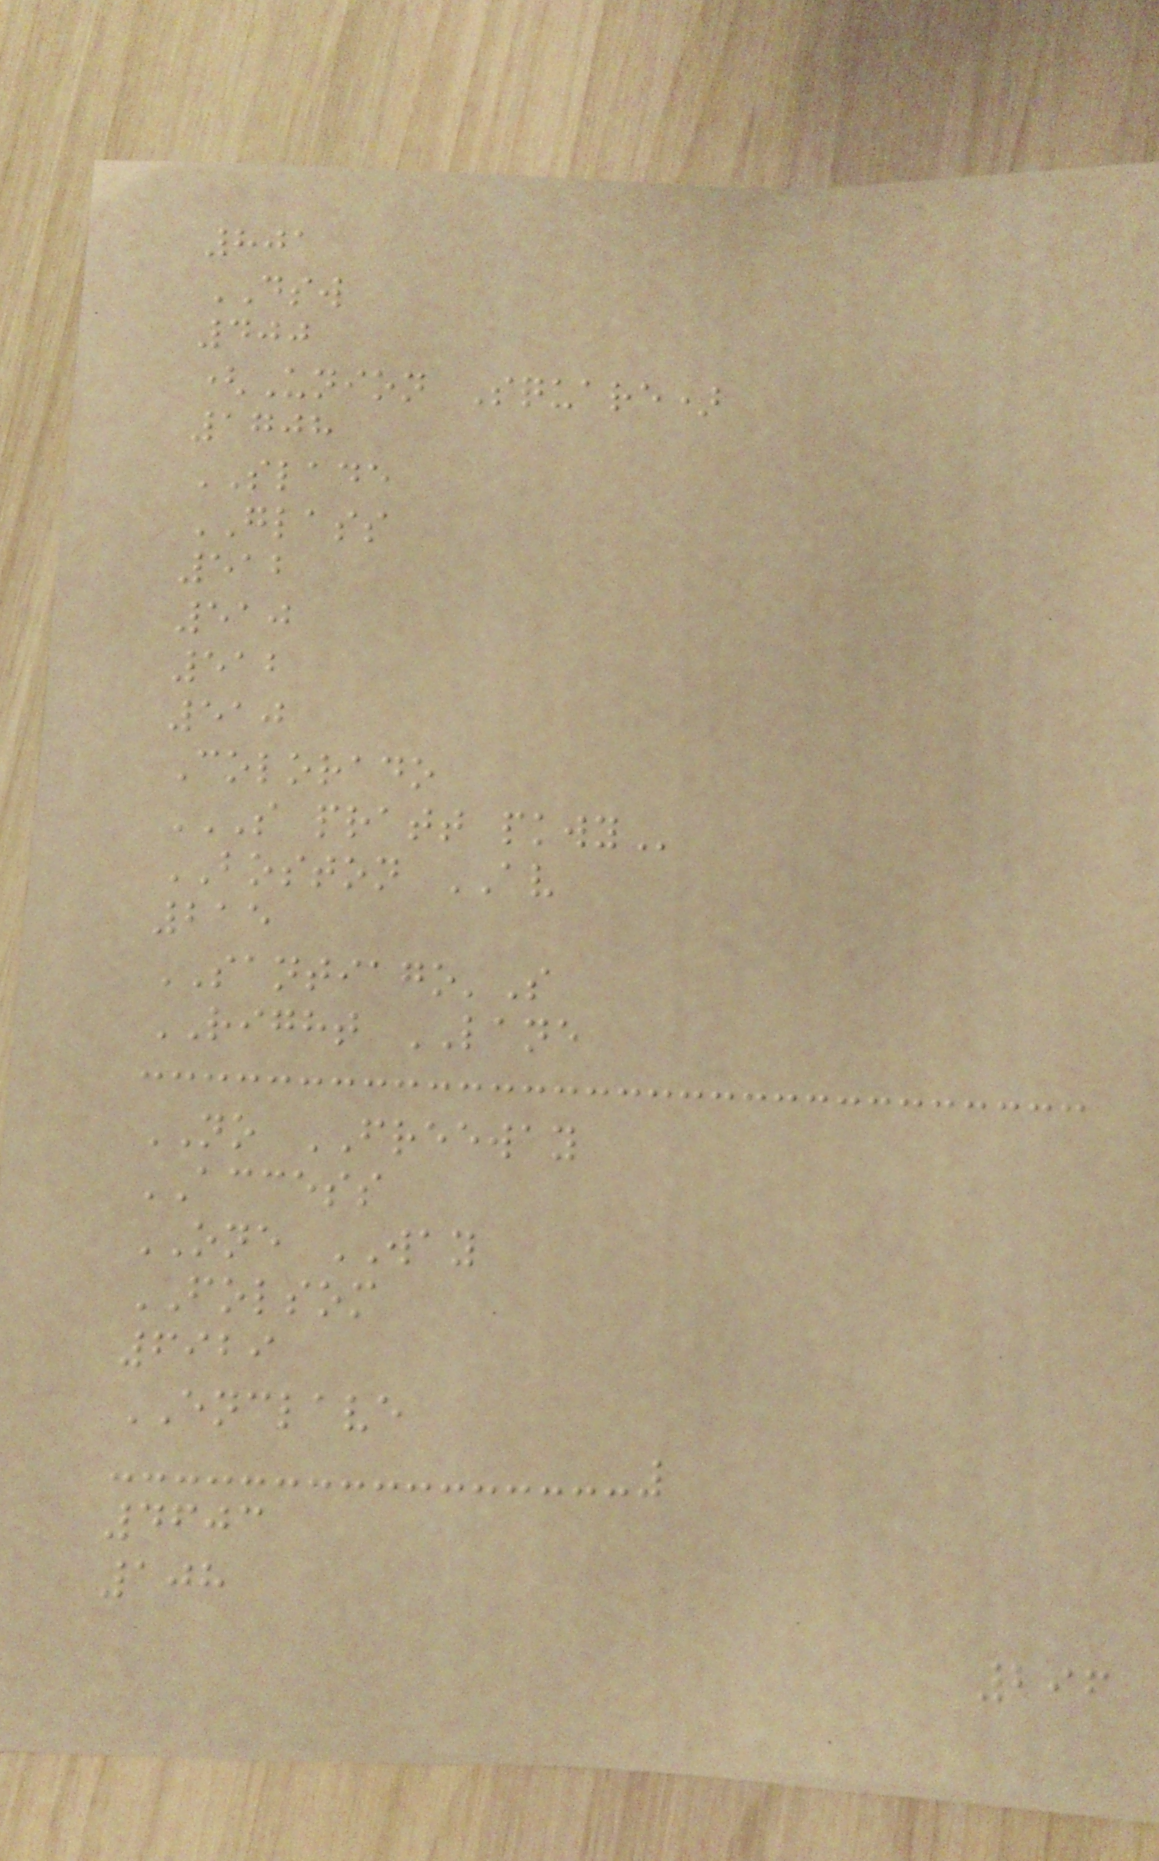801
DSW
400
(Union Square)
1708
SLADE
GLASS
512
510
512
510
Colorado
S PRATT PKWY
BOSTON AV
215
SANTIAGO'S
RIGHT LANE
NO FREEWAY
ACCESS
ONE WAY
FOLSOM
6929
ENCLAVE
4603
108
296
